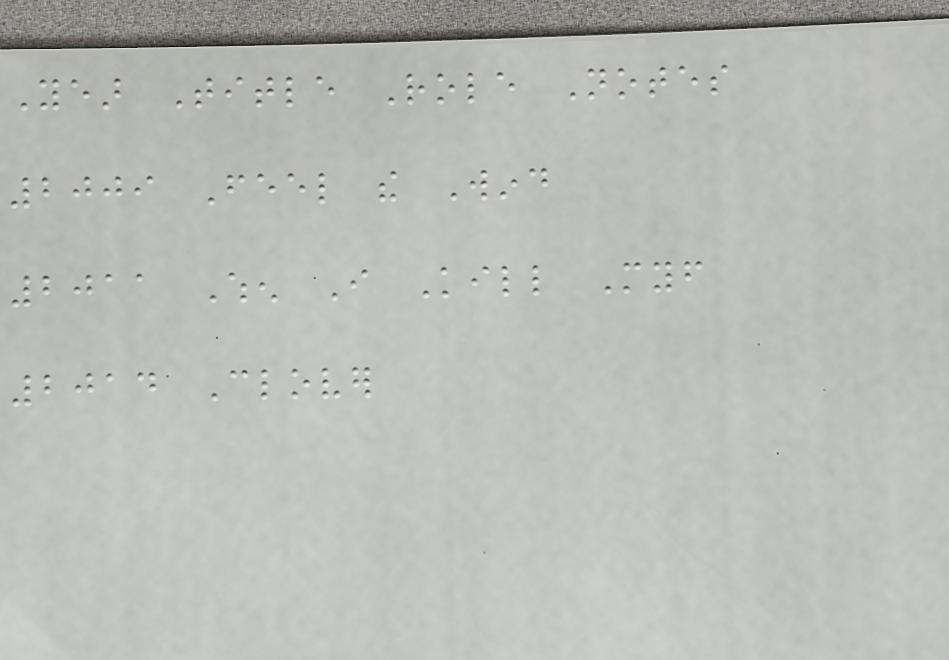Year Title Role Notes
2009 Feel the Wind
2011 When I Kill Myself
2014 Clover
